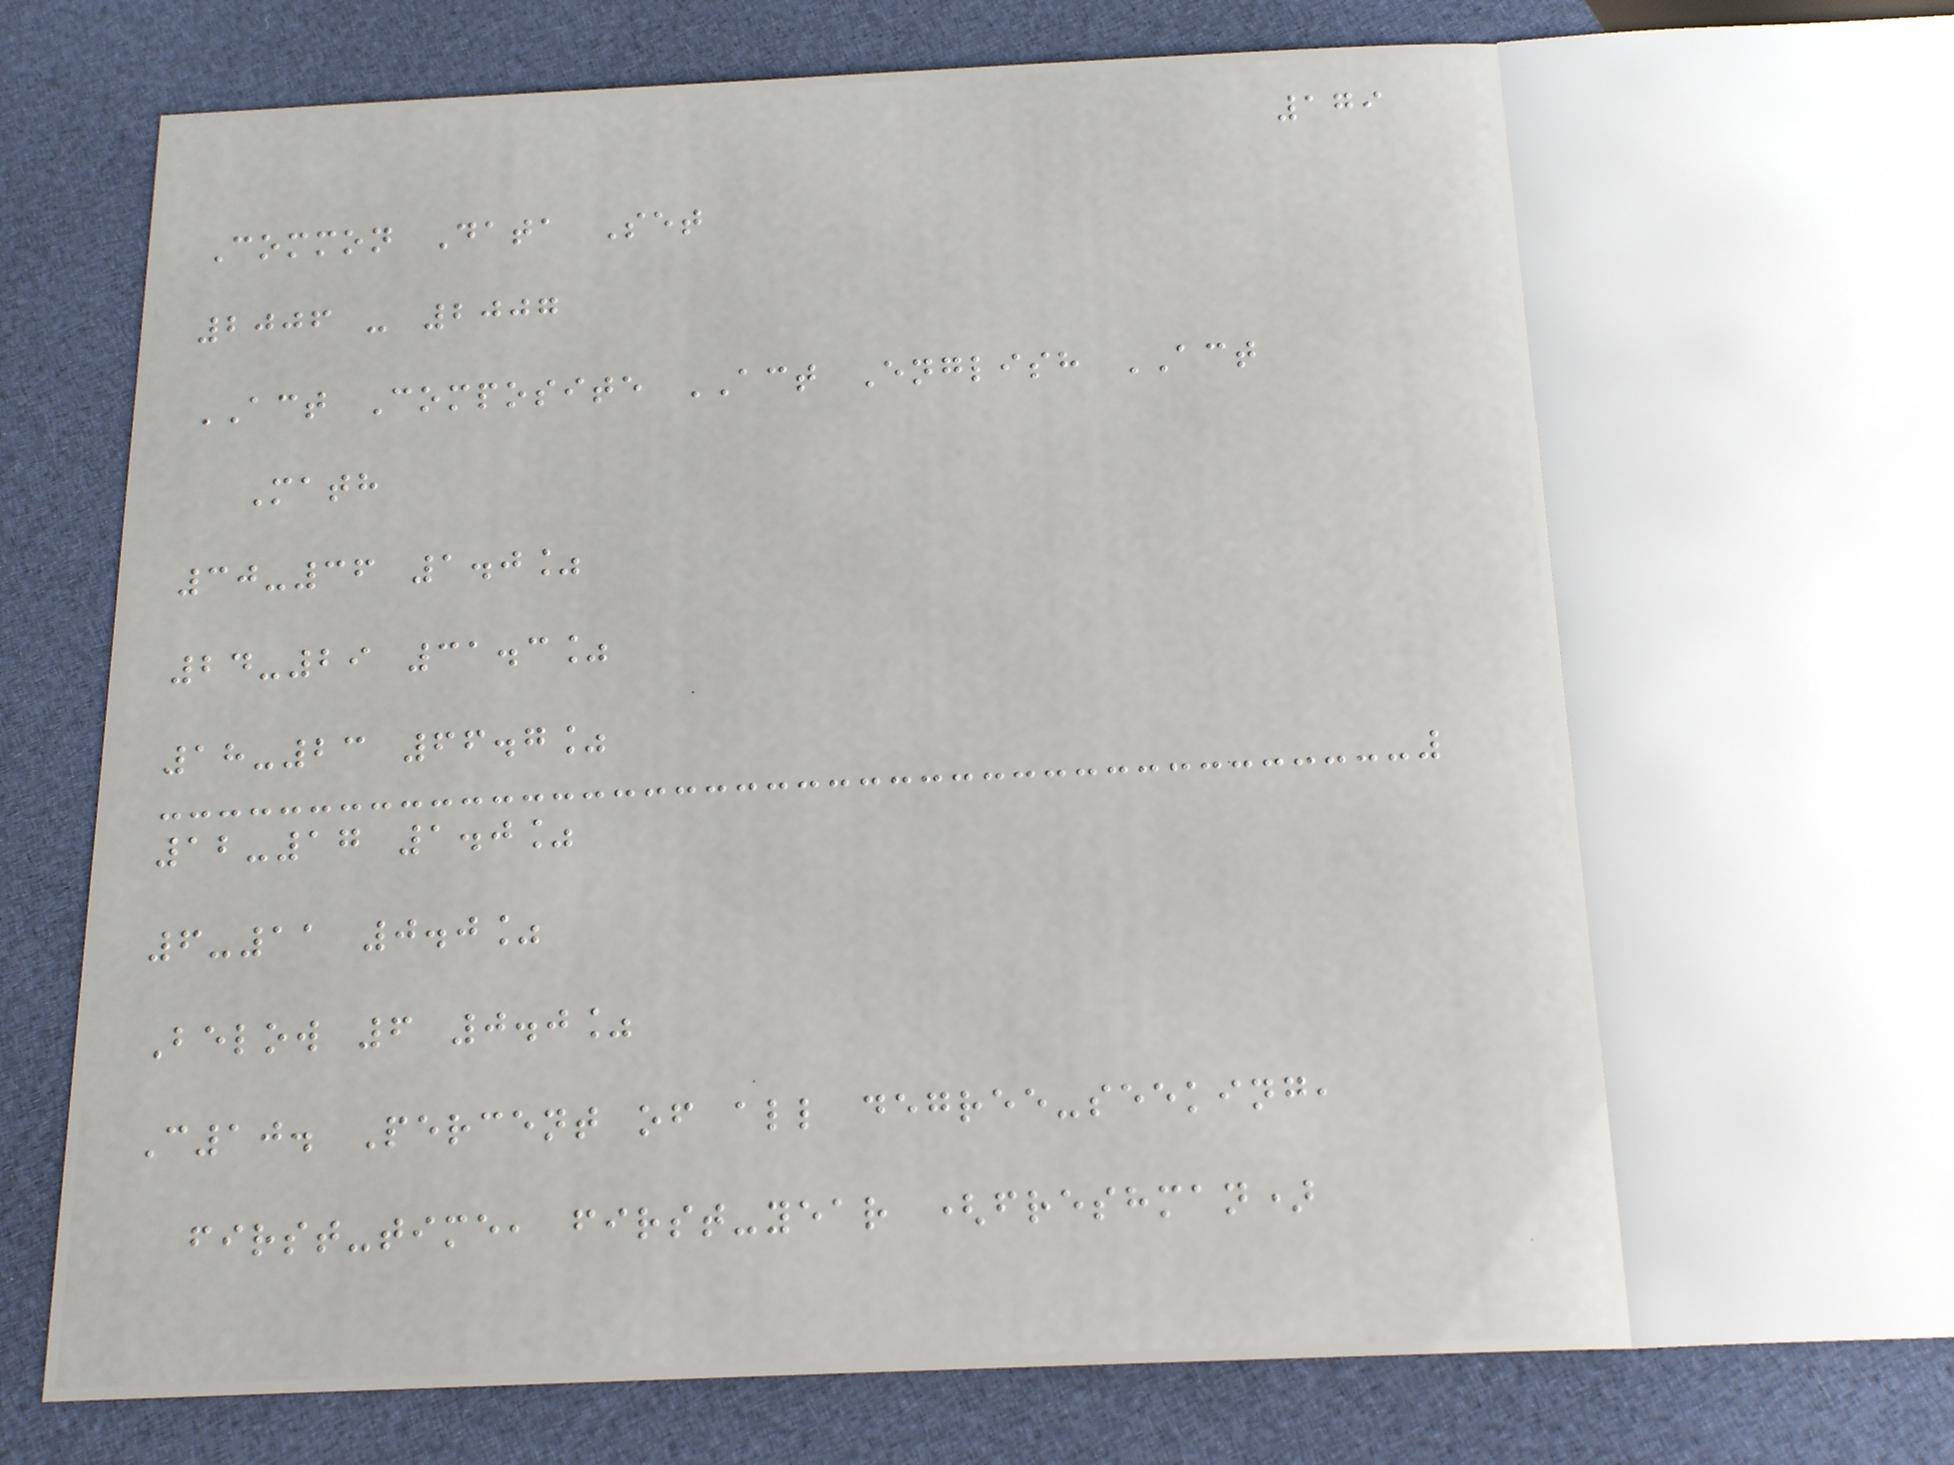179
Common Data Set
2006 - 2007
ACT Composite ACT English ACT
Math
30-36 1.0%
24-29 31.3%
18-23 66.7%
12-17 1.0%
6-11 0.0%
Below 6 0.0%
C10. Percent of all degree-seeking,
first-time, first-year (freshman)
